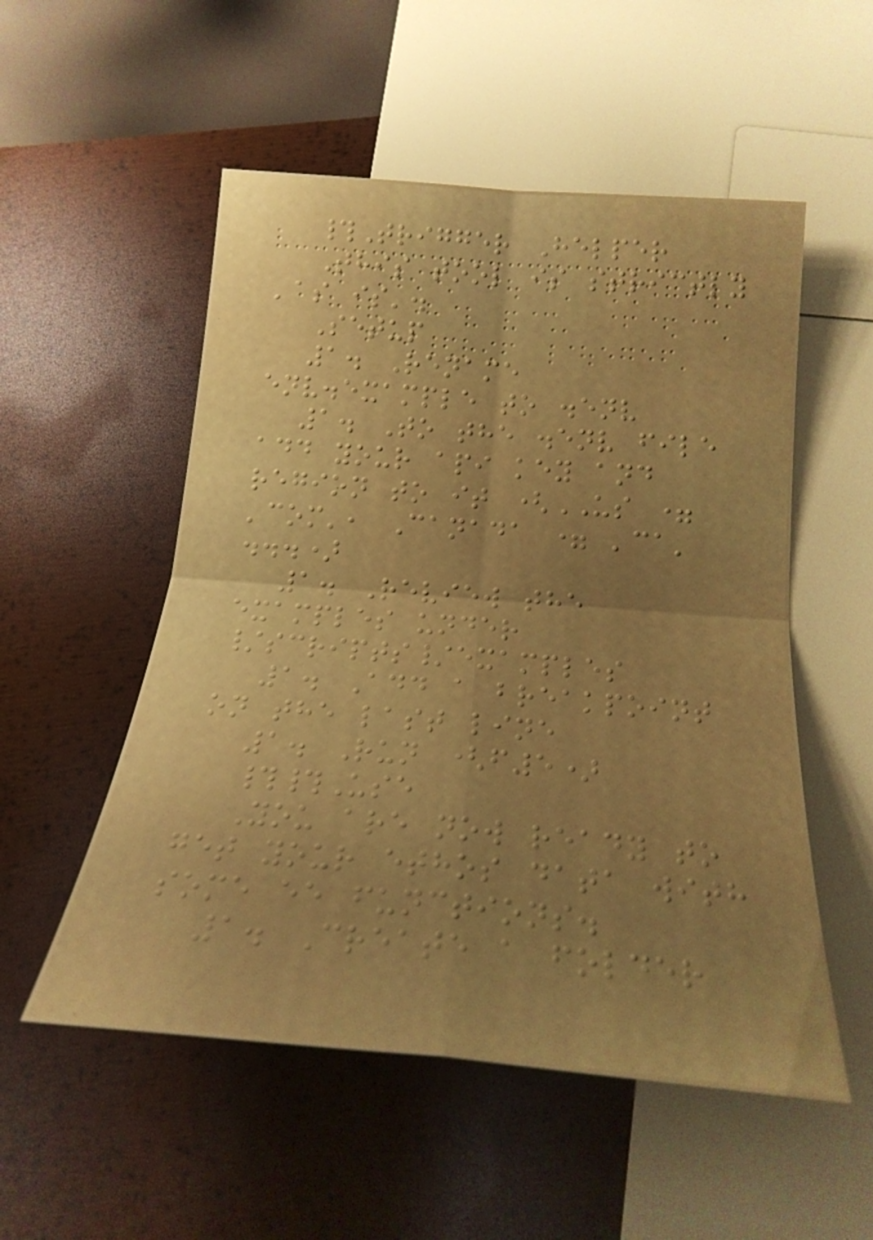#Trigger Helper
This tool is strictly
'as is'.
Setup
1. Rename
env.example to .env
1. To the .env file
add your api key and
region to it (US =
'com', Canada = 'ca'
...)
1. Review the
examples under
/scripts/examples
1. Add a breakpoint
on the last line
1. Run (f5)
##Use
You are now ready to
get your ethos data with
some ee functions.
1. Create a folder
